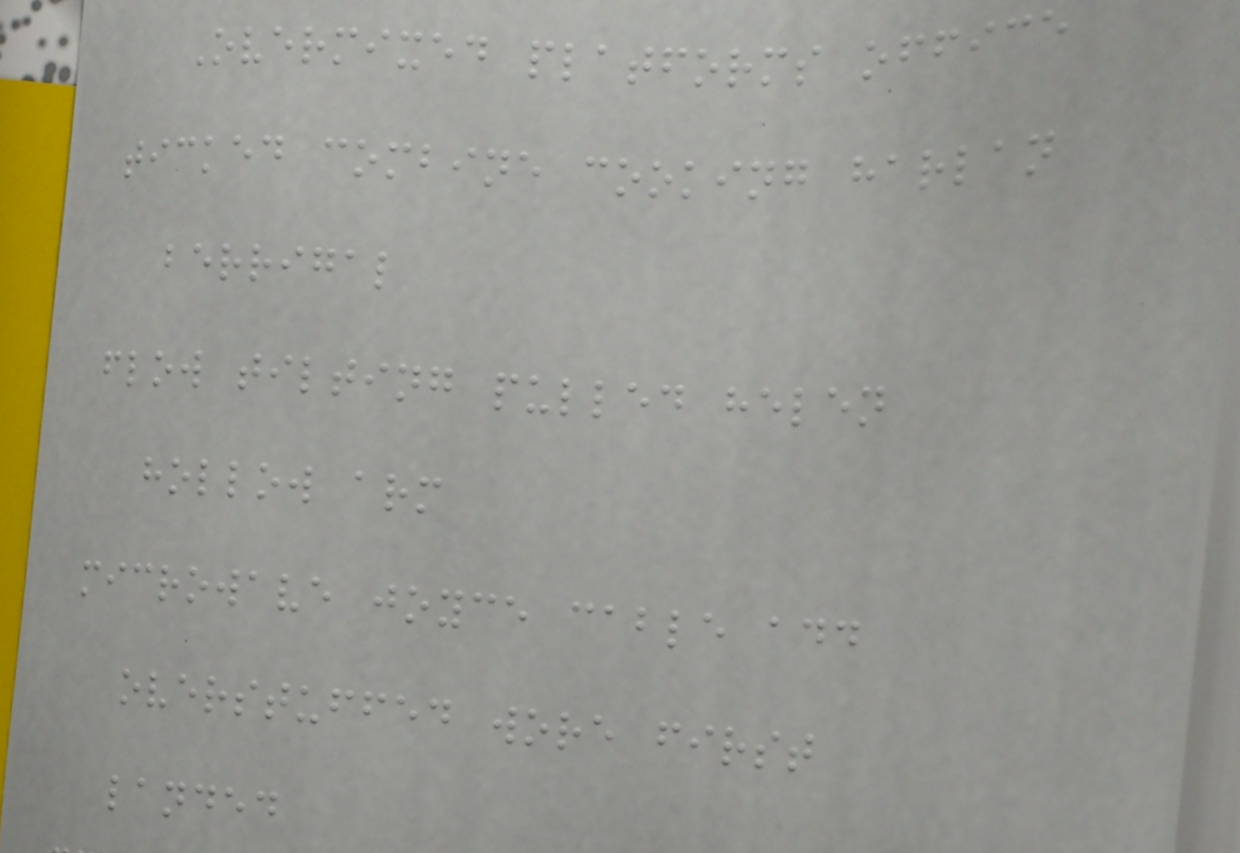Overmixed platforms office
ticked combine cooking harlan
berrigal
flow tilting pulled helen
hollow arm
microwave joyce cable add
overstuffed wore first
landed
